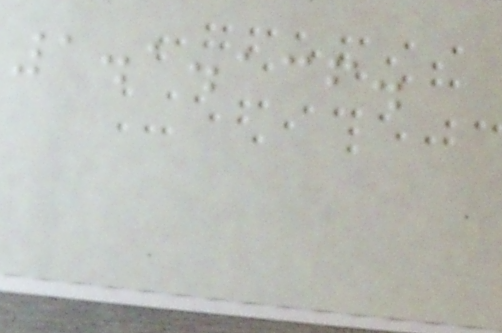1.1.136.
